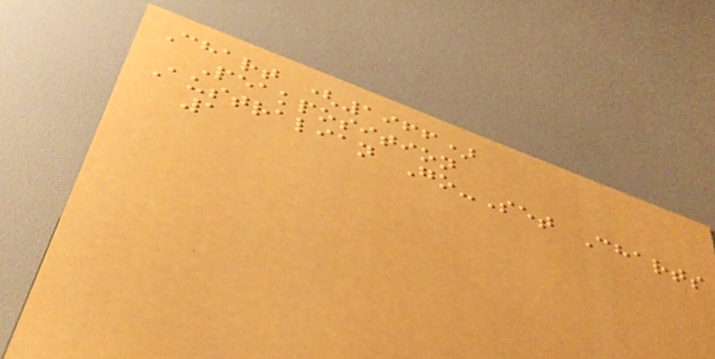Chart (1966)
Peakposition
Australian Go-Set Charts
1
